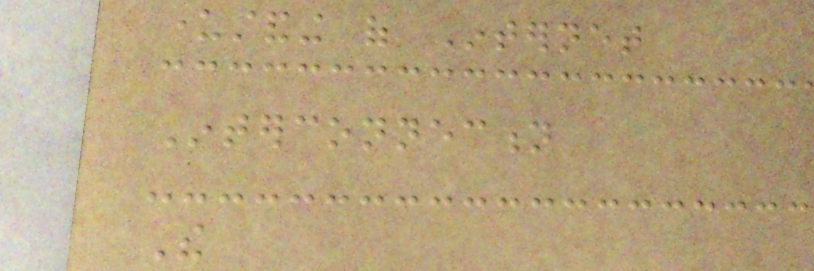understanding of Internet
Interconnection
The
